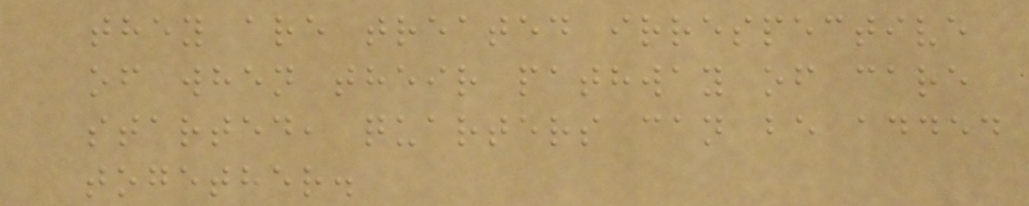they are treated irrespective
of when their pathway of care
started, quarters can be added
together.
